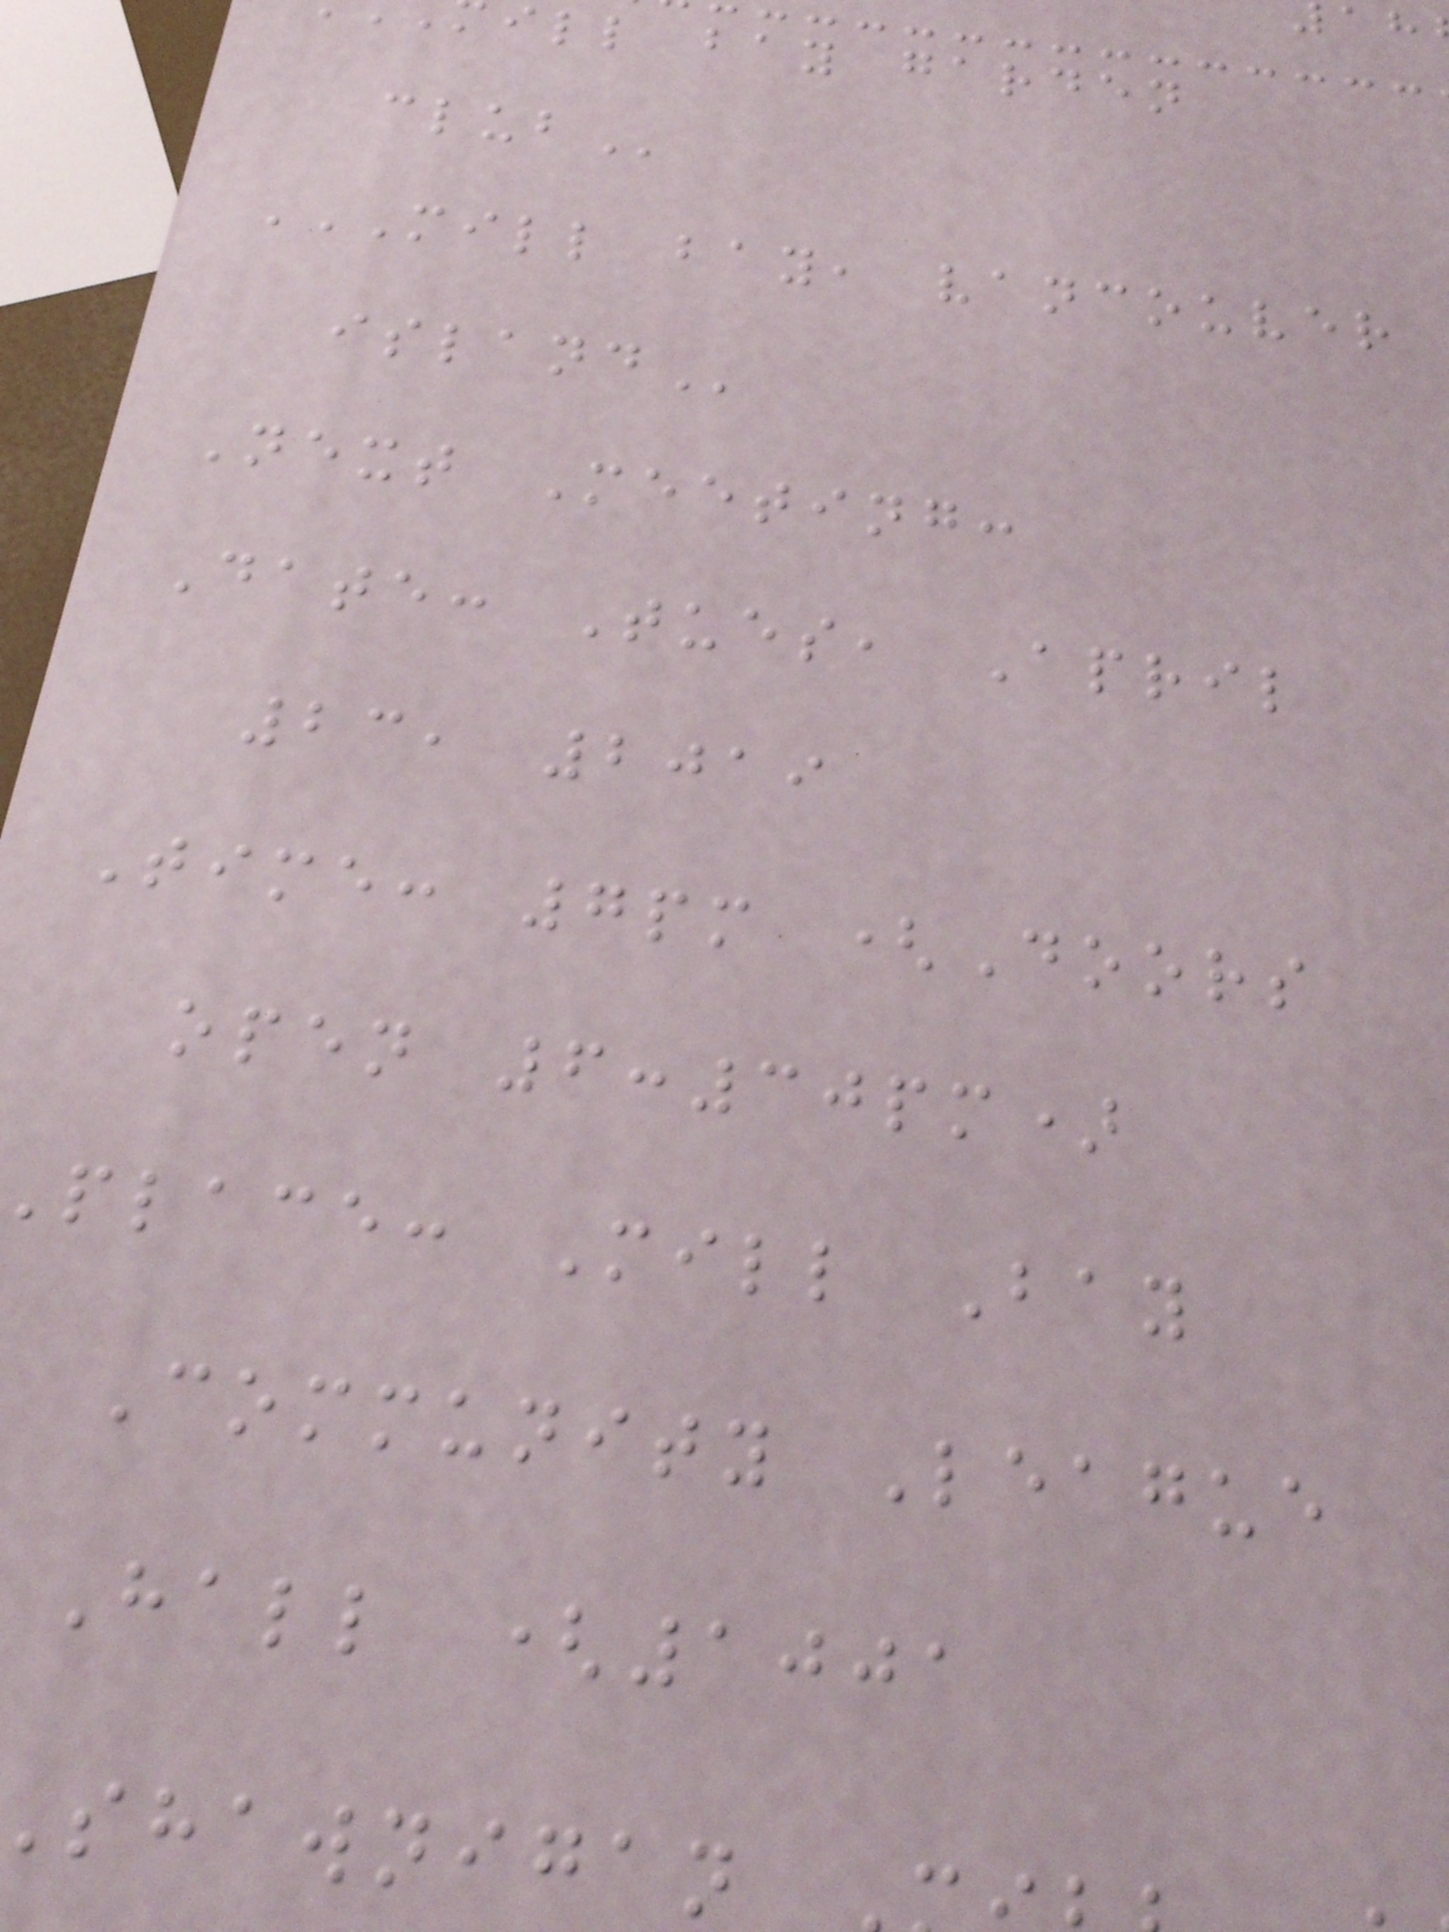ill bay garden
MILL BAY, VANCOUVER
Next Meeting:
Date: Tues, April
23, 2019
Time: 7pm (Doors
open 6:30pm)
place: Mill Bay
Community League
Hall (1001
shawnigan
